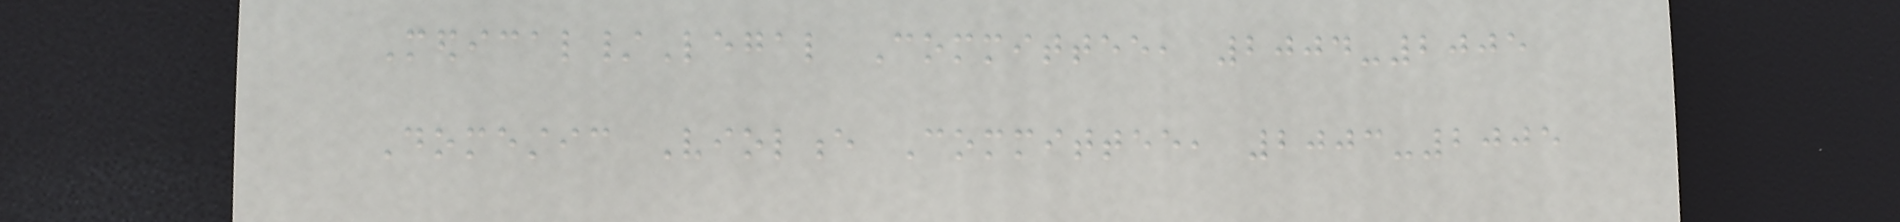Medical/Legal Committee, 2004-2005
Domestic Violence Committee, 2003-2005
